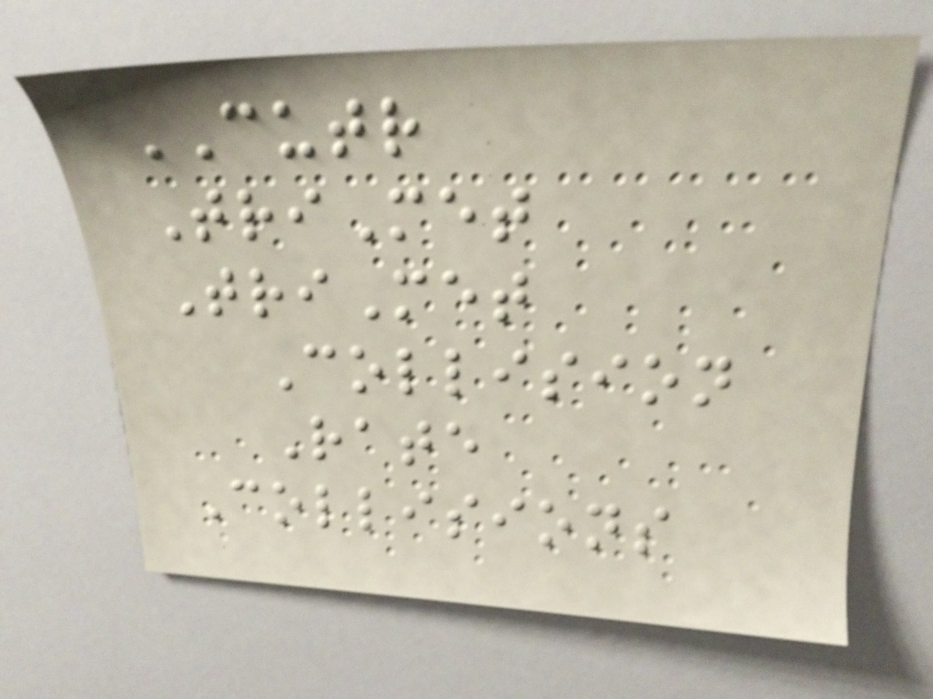CUTR
TriMet
TriMet
Collision
Rate
Collisions
